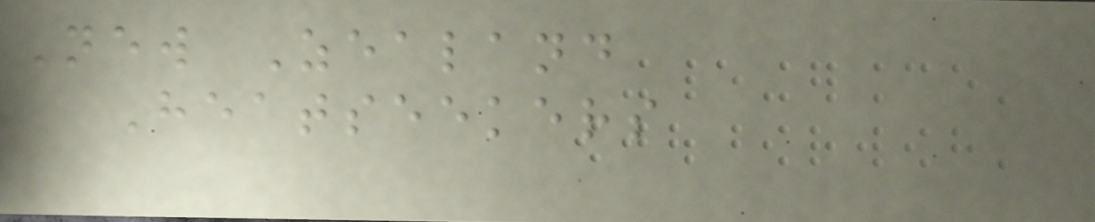New Zealand
Heatseekers
